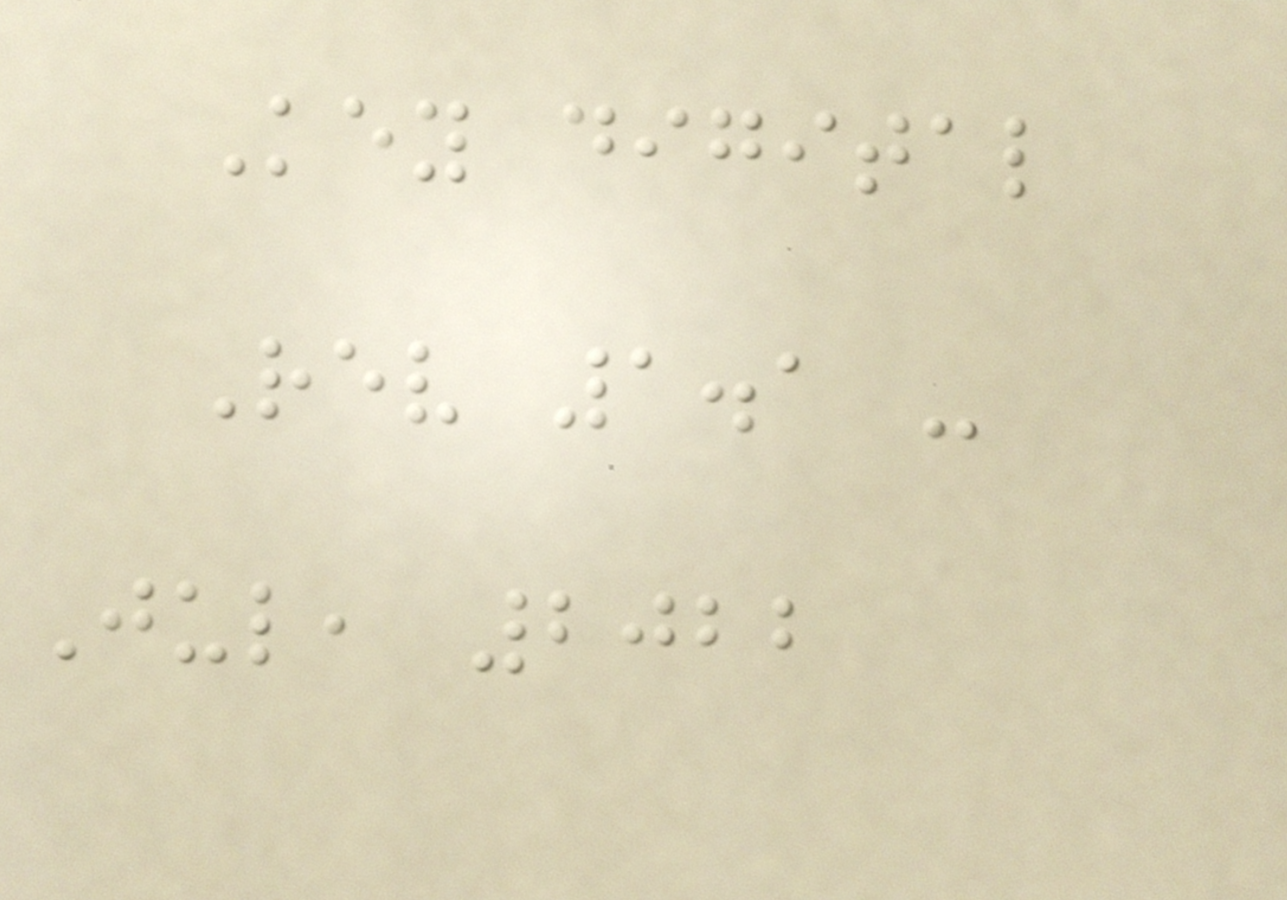Key digital
Rev 1.1 -
Jul, 2022
